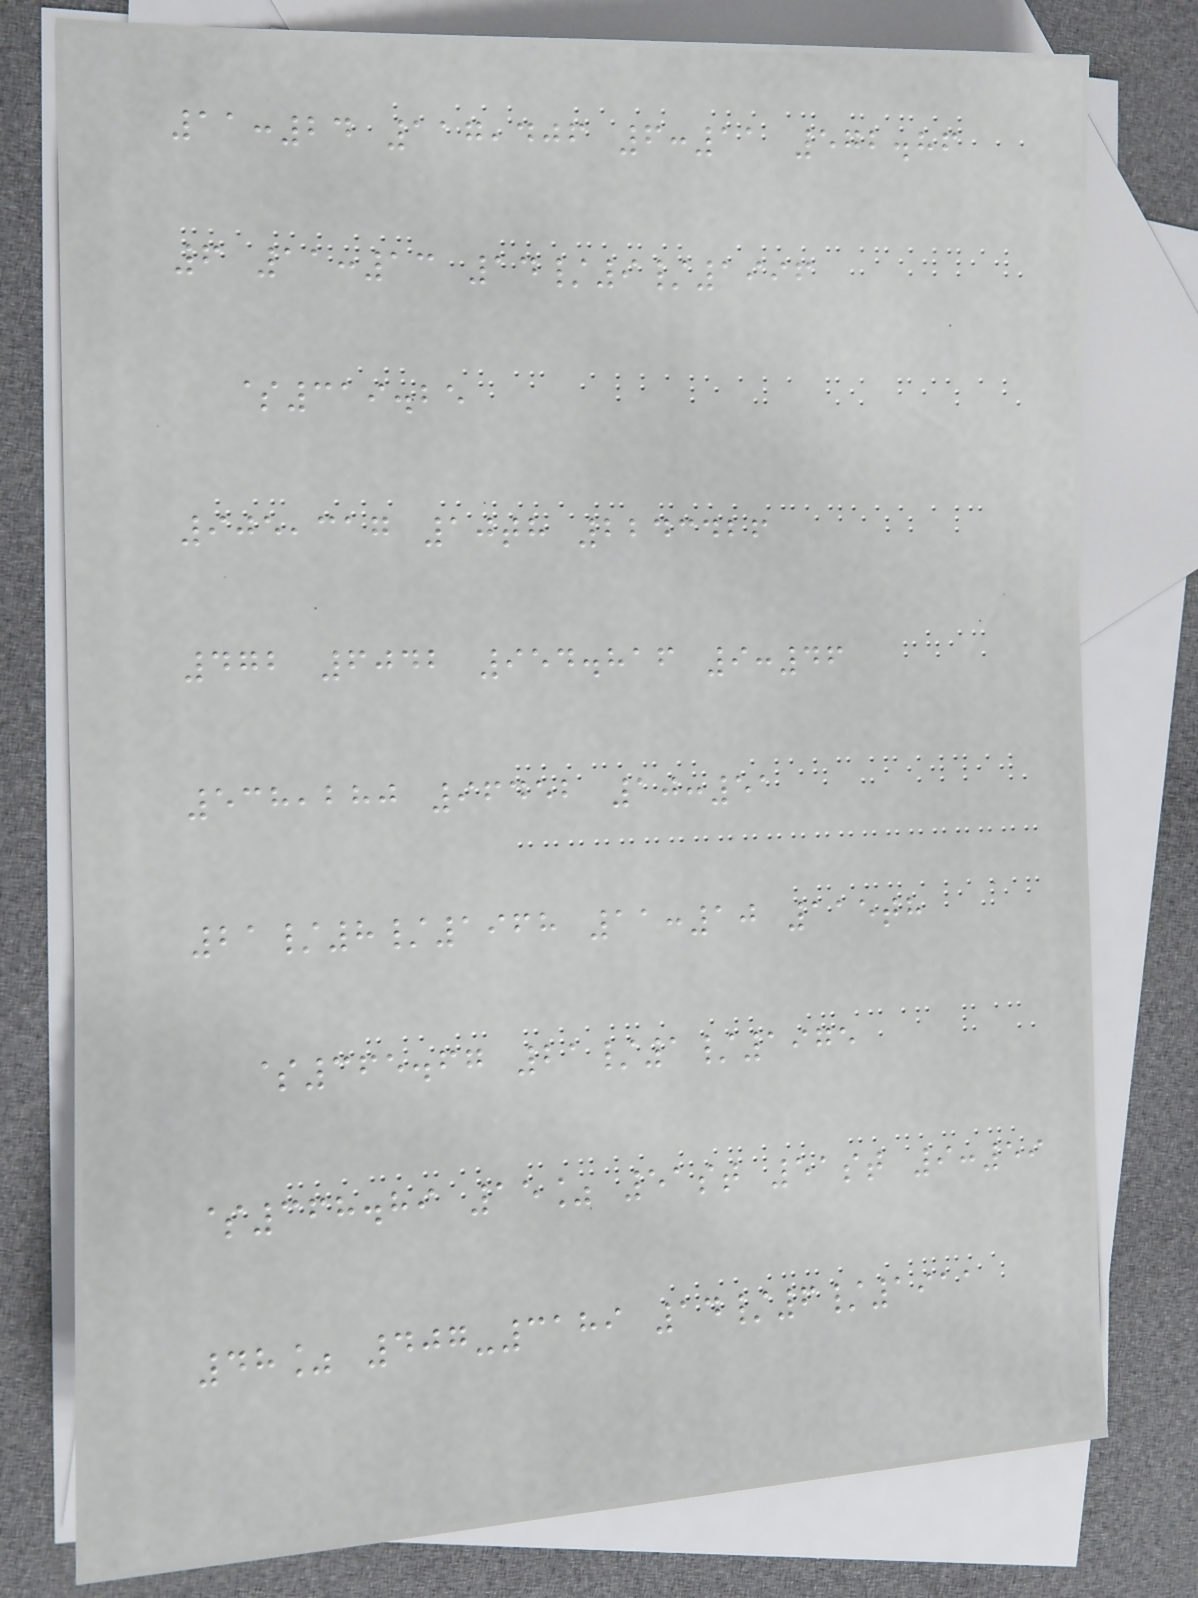11:24 117,406 6:11 572.86
6 11:13 14/9/1996
$319.25
905,317 10th 2243426
472 6042 954.816 9:46
538,280 96452 10:51
21/8/1968 11:10 115th
$365.67 21/1/1975
$368.89 15% 51st 51st 9:59
48% 407-3189 14/6/1911
